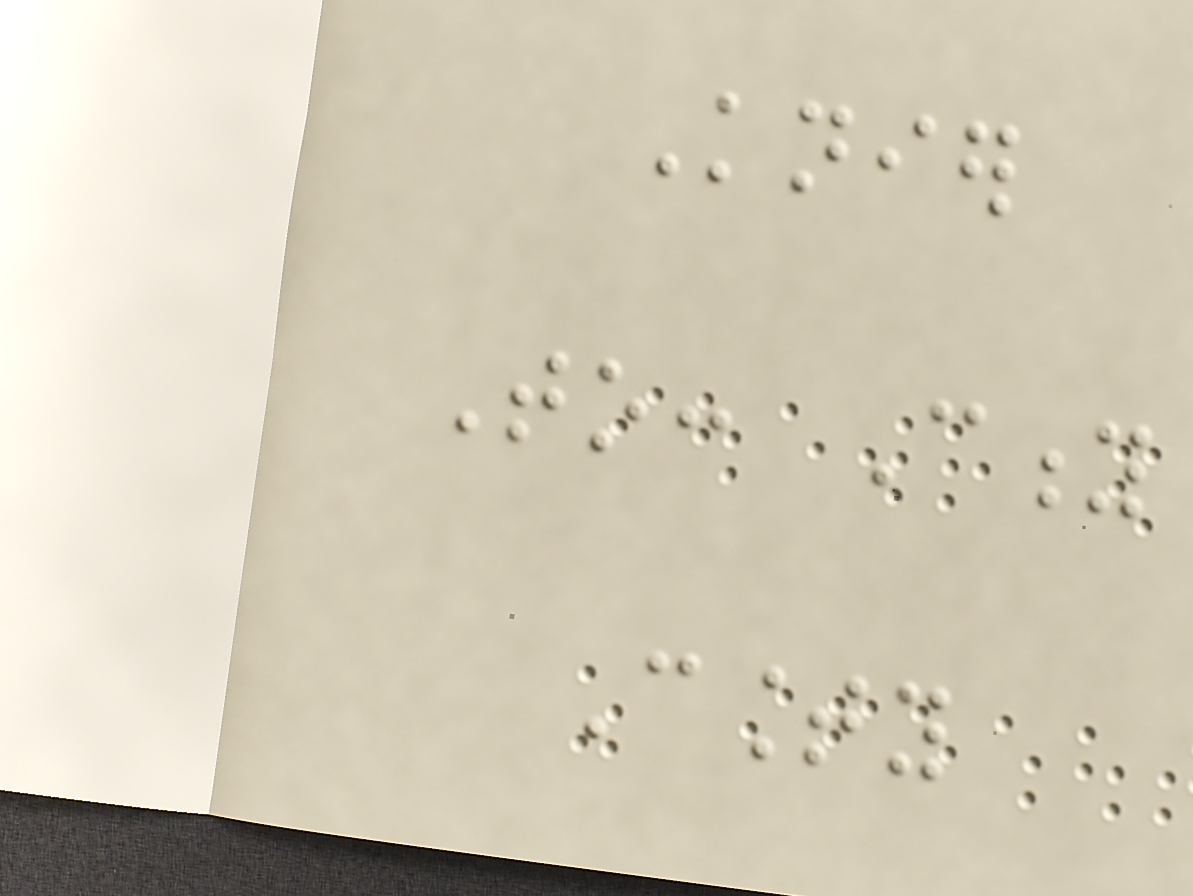Knier
To: City
County
